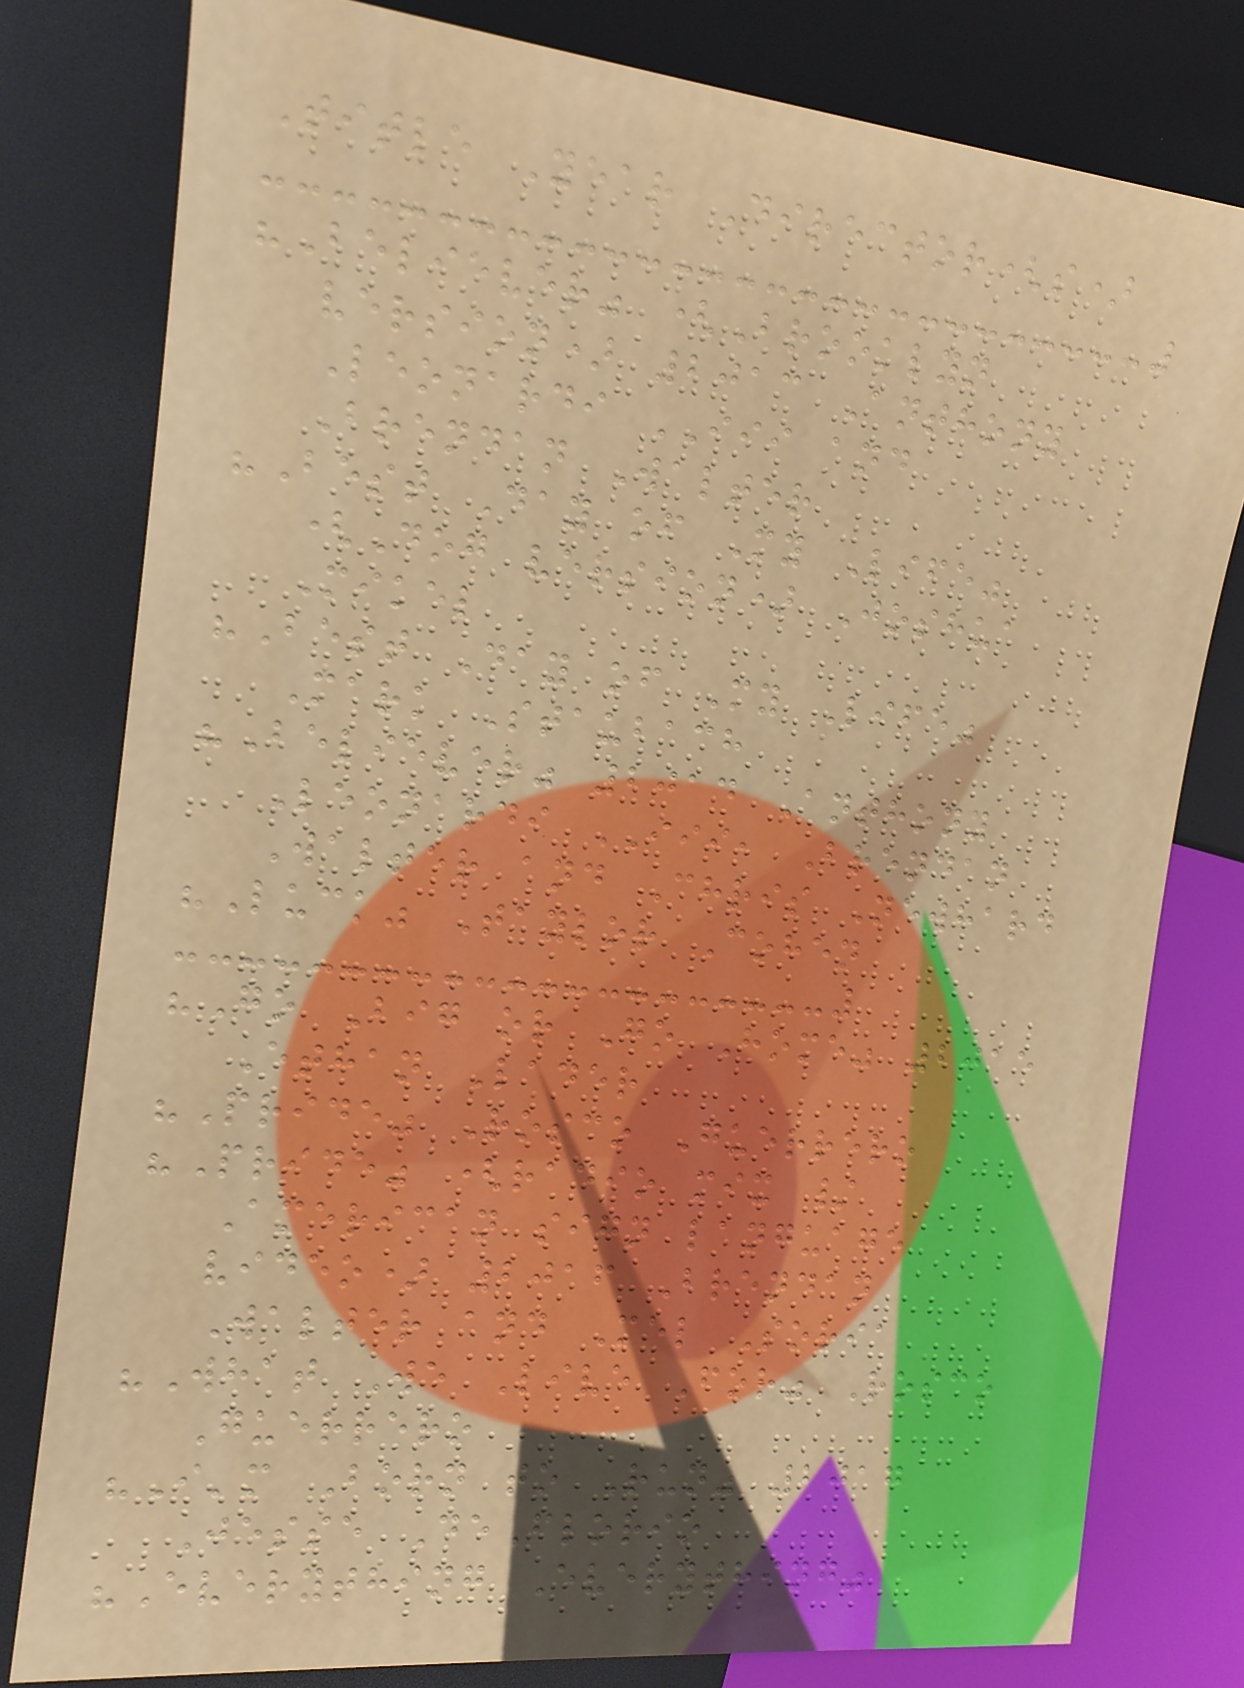Title Year Director(s)
"Believer" (Brooklyn
version) 2013 Anthony
Leonardi III and
Brendan Walter
"Best Day of My Life"
(Dog version) Joshua
Mikel
"Best Day of My Life"
Mark Staubach
"Believer" 2014 Anthony
Leonardi III, Brendan
Walter and Chris Newhard
"Luck" Taylor Cohen
"Go Big or Go Home" 2015
Ethan Lader
"Pride" Rosco Guerrero
"Pride" (radio mix /
American sign language
video) 2016 Brendan
Walter and Mel Soria
"What We Live For" Rosco
Guerrero
"I'm Born to Run" 2017
Jesse DeFlorio
"Everything Everything"
